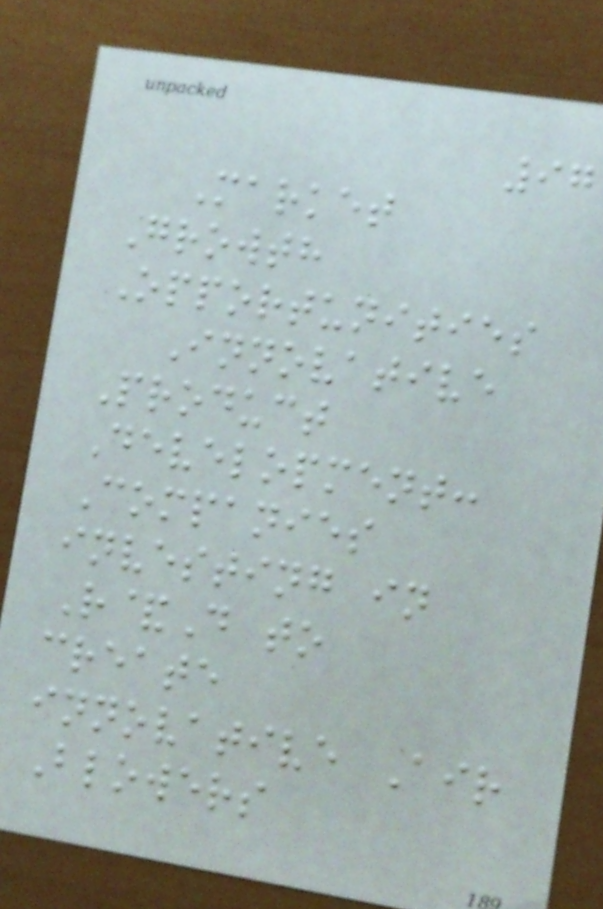97
Market
Growth
Opportunities
Innovative
Product
Development:
Companies
investing in
R&D to
create
innovative Air
Blowers
